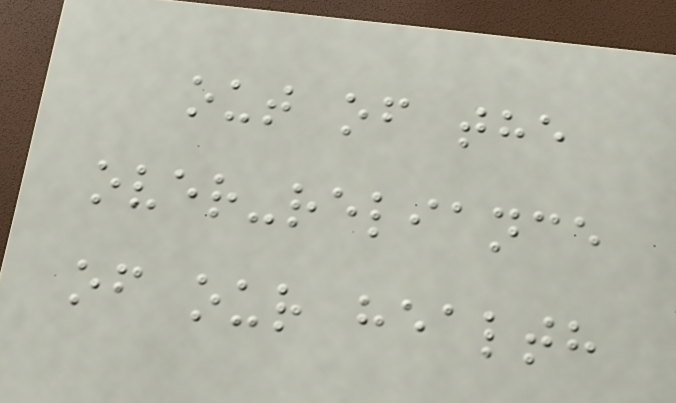out of the
over-reliance
of our health
